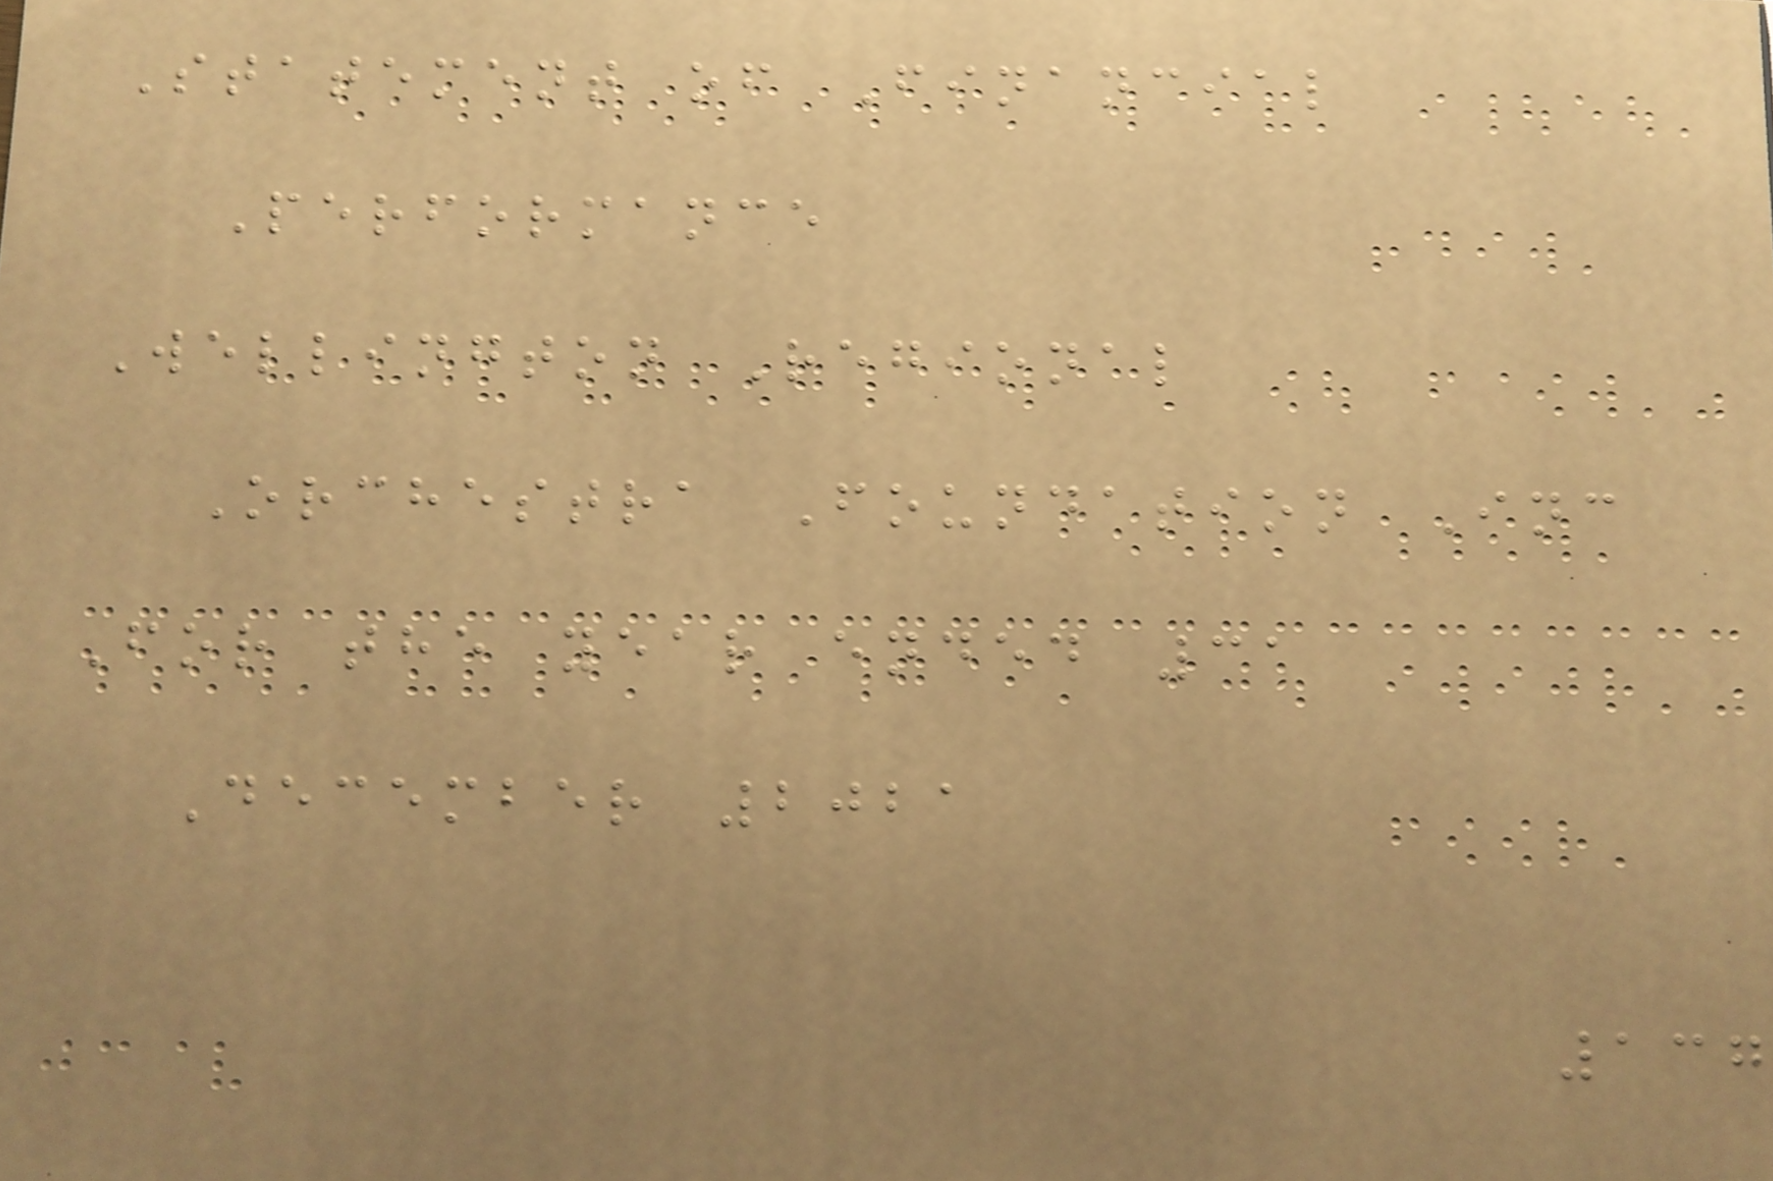Statement of Financial
Performance
Wellington Regional
Orchestra Foundation Inc
For the year ended 31
December 2021
137
